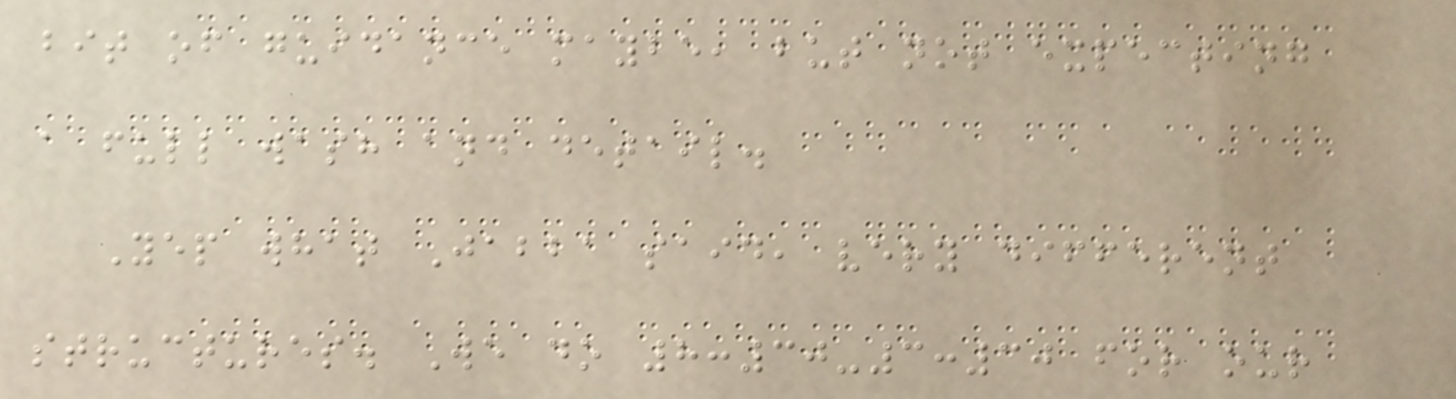bit of guidance maybe, but not expecting
a full wash and detail.
Yep what Jabba said, very different
structures. We do 8:30-3:30 for our
